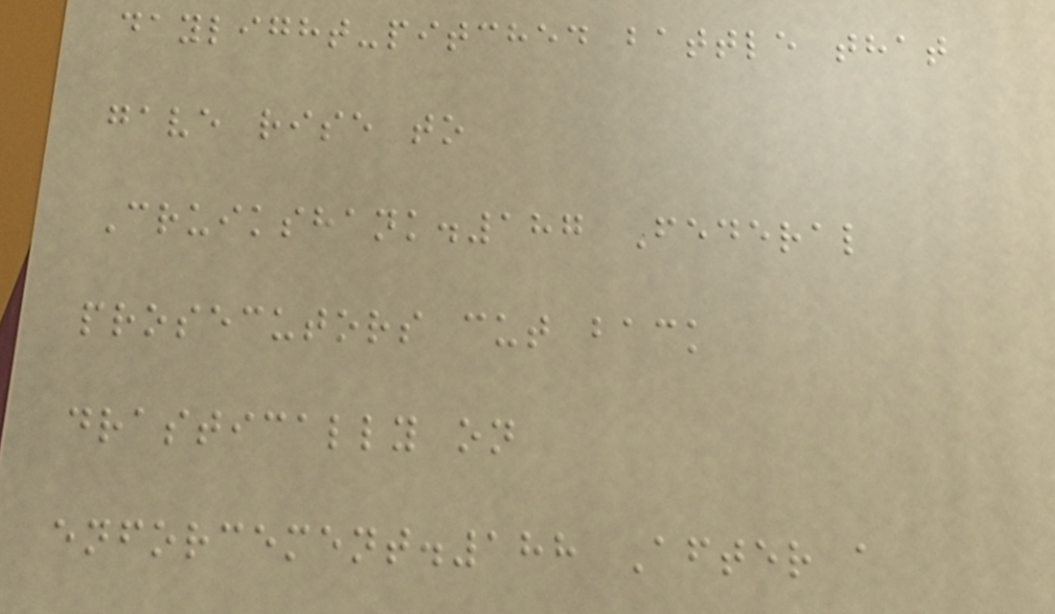daylight-pitched battle that
gave rise to
Cruikshank.187 Federal
prosecutors cut back
drastically on
enforcement.188 After a
